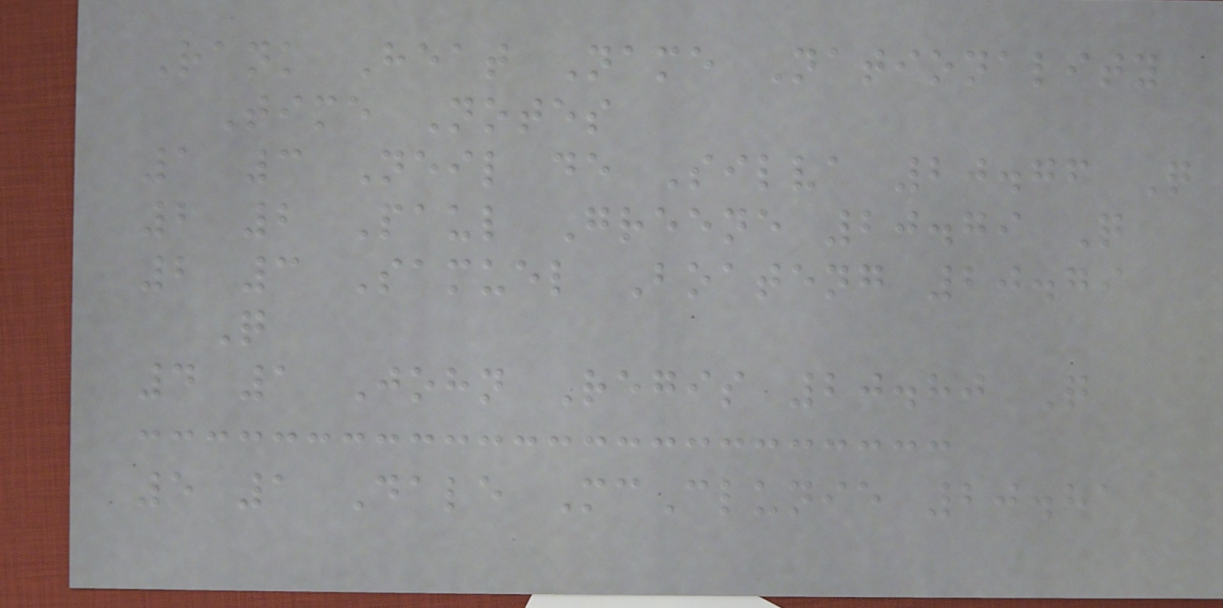Rank Heat Name Nationality
Time Notes
1 3 Neil de Silva 20.76 Q
2 2 Paul Greene 20.79 Q
2 3 Samuel Boateng 20.79
Q
4 1 John Regis 20.80 Q
5 1 Dale McClunie 20.81
